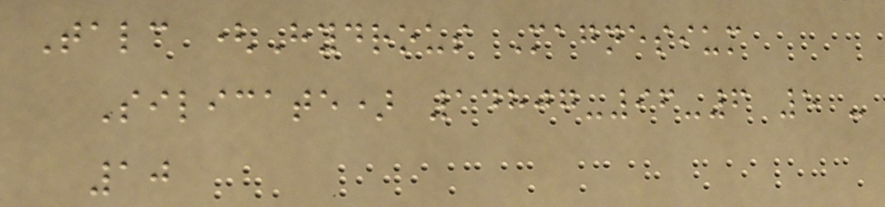Talc (Hydrous Magnesium
Silicate) 14807-96-6 5 -
10
